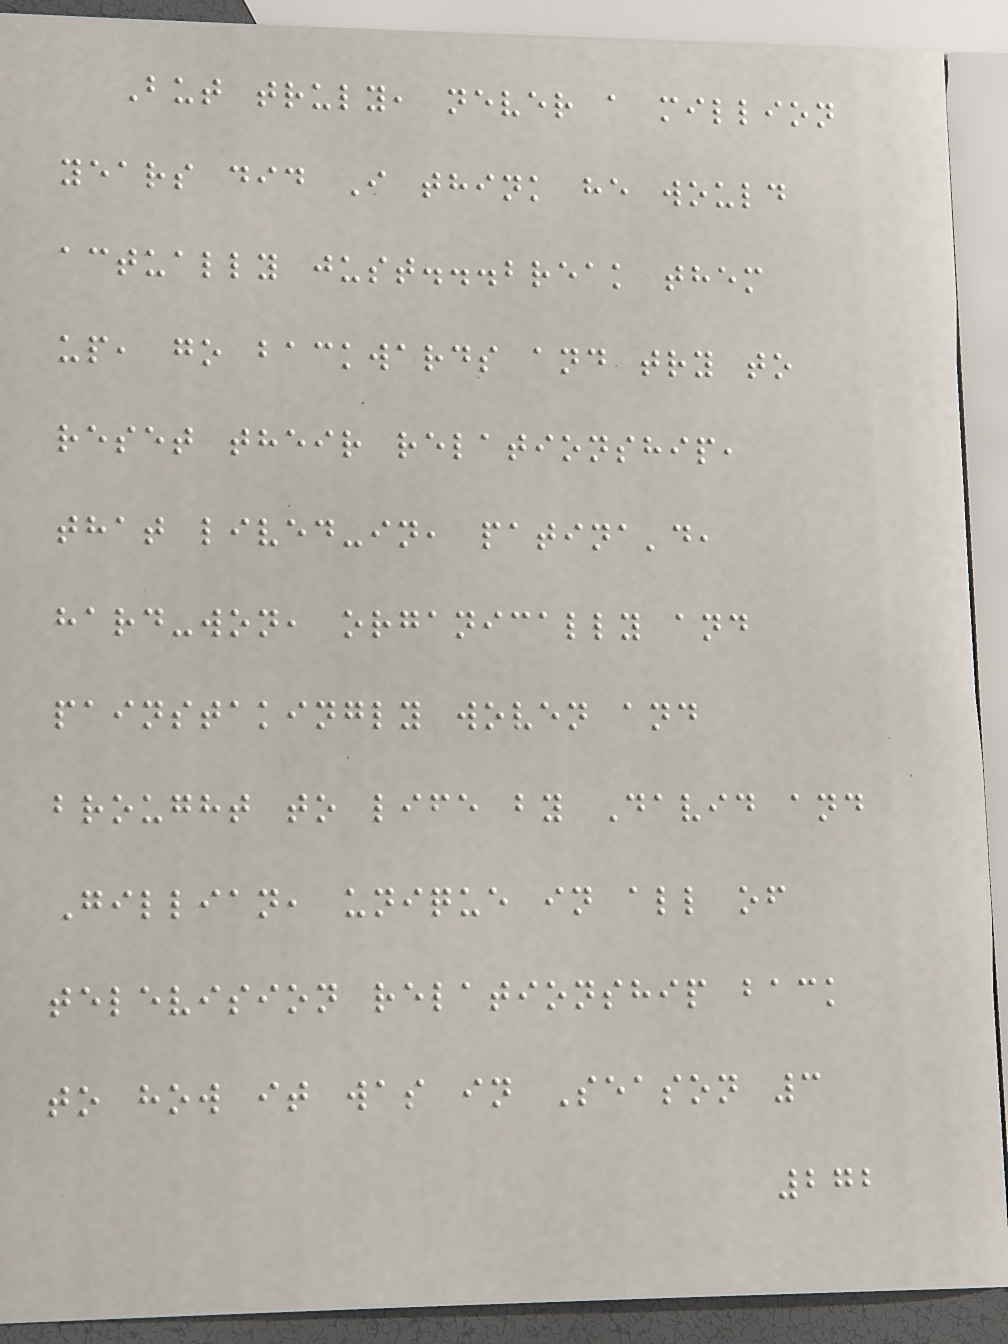But truly, never a million
years did I think he would
actually just...break them
up, go backwards and try to
reset their relationship,
that lived-in, patina'd,
hard-won, organically and
painstakingly woven and
brought to life by David and
Gillian, unique in all of
television relationship back
to how it was in Season 3
272
